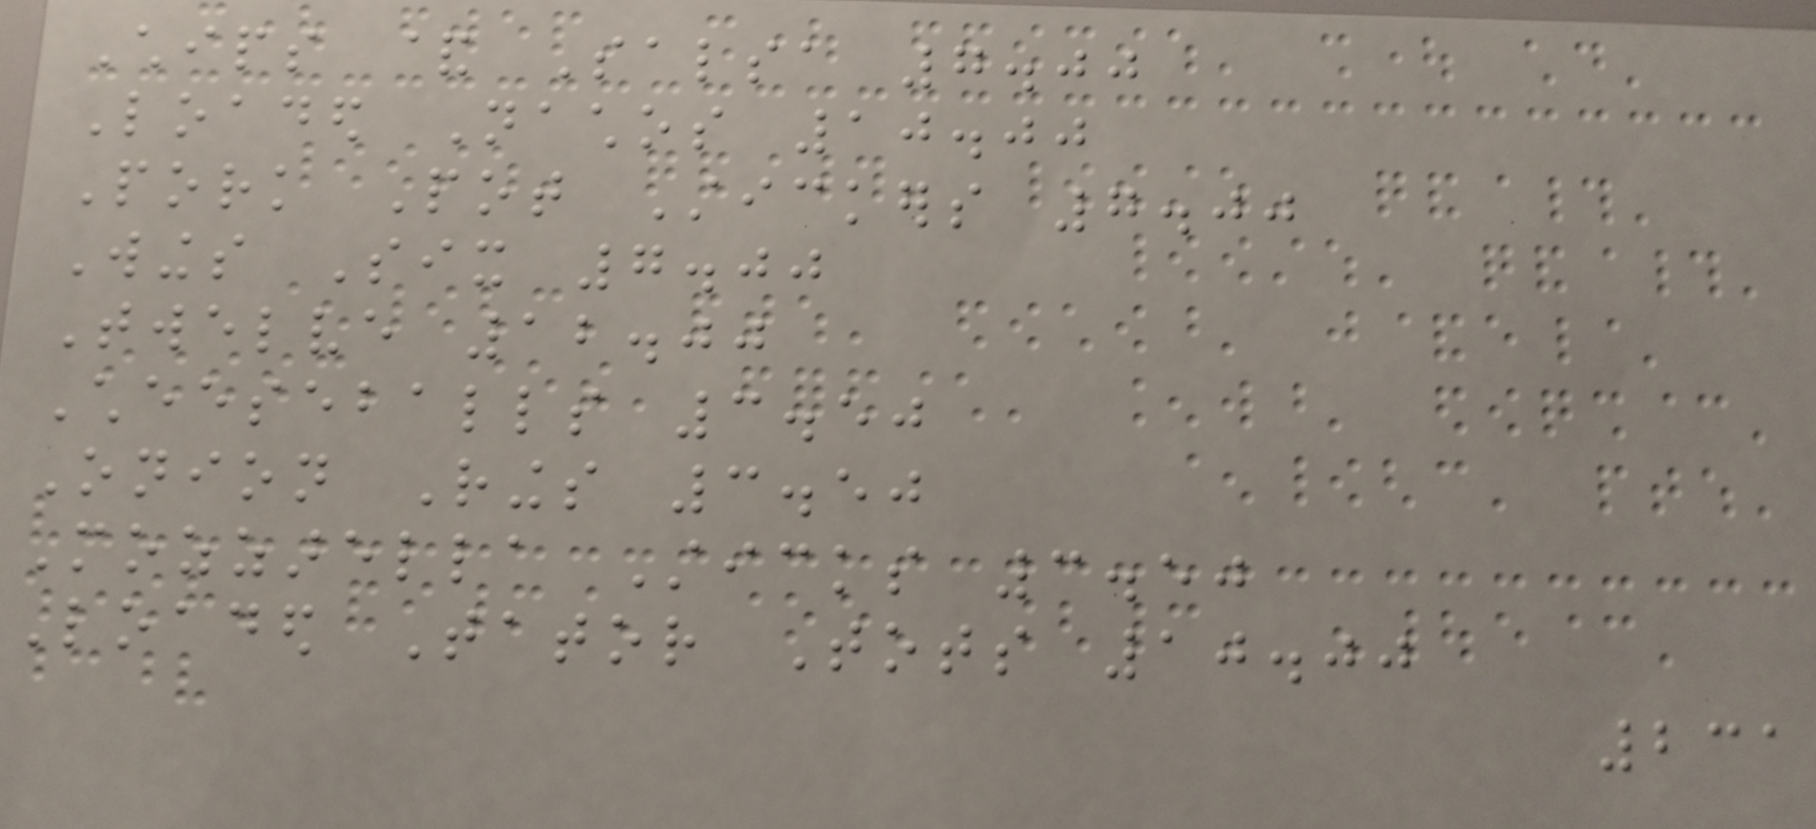Chips & Salsa 7.00
Loaded Nachos 10.00
Pork Pot Stickers 7.00
Wings Six 7.00
Twelve 12.00
Cheeseballs 3.50
Onion Rings 3.50
Mozzarella Sticks 3.50
Loaded Tator Tots 10.00
231
